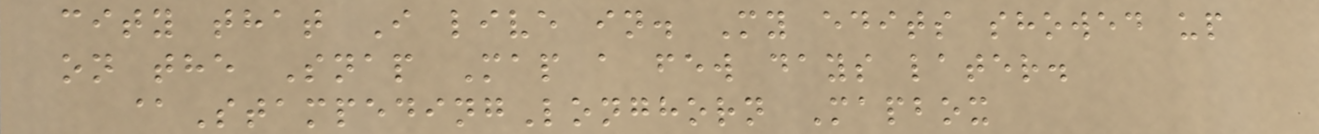city that I live in. My edits showed up
on the Snap Map a few days later.
@StampedingLonghorn Mapbox
